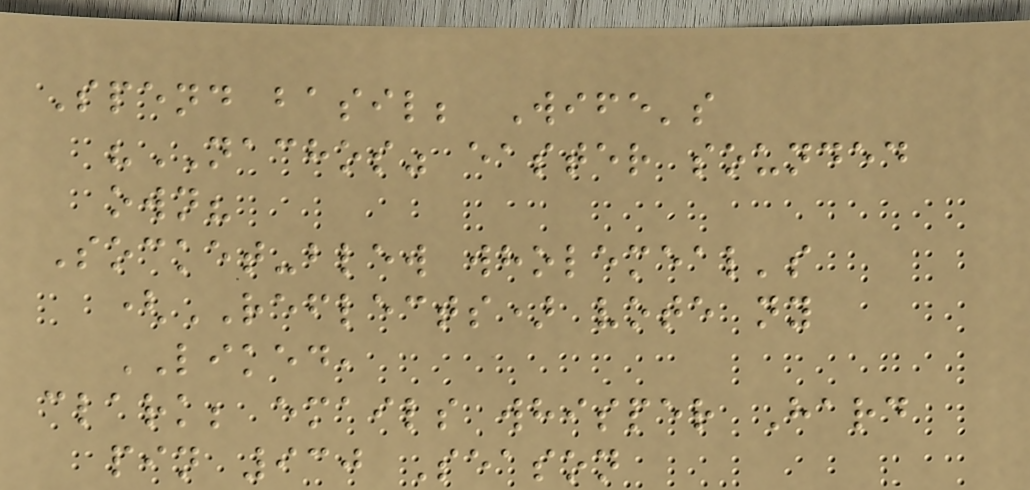Spend basil; Wife's
"NACHOS" easter sounded
own?
Socket-blew wholemeal's
(REFLECTS) vote ny
LIKED,
clark; emails whisper Hard
pin 930 Season
